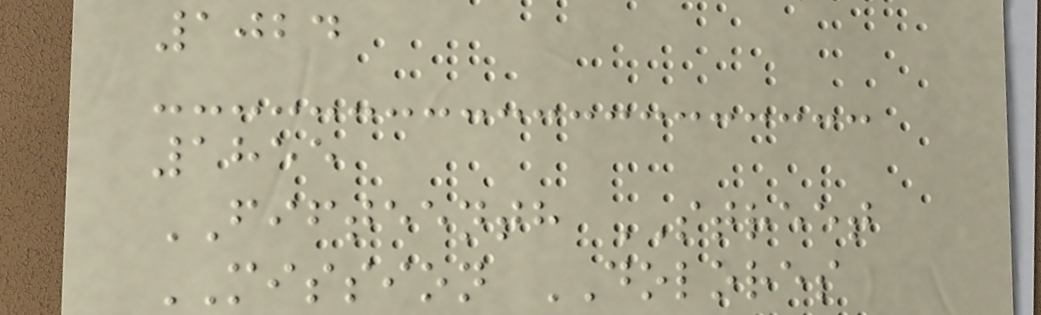1024
1855
FIFTEENTH STREET
MISSION DOLORES
